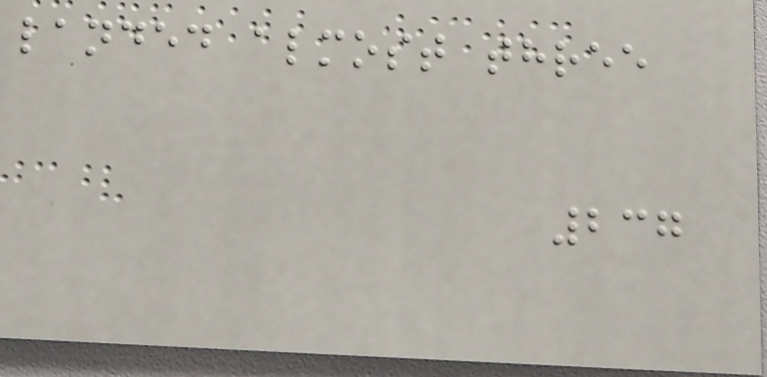landed almost three
237
